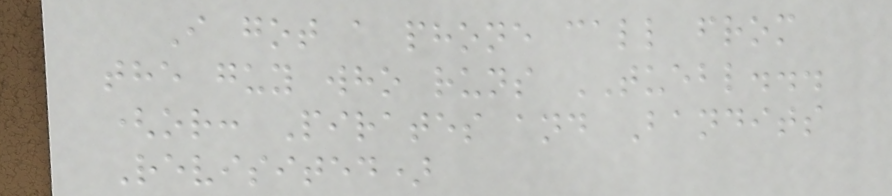I got a phone call from
the guy who runs TUEBL...
(or: Pirates and Bandits
Revisited)
